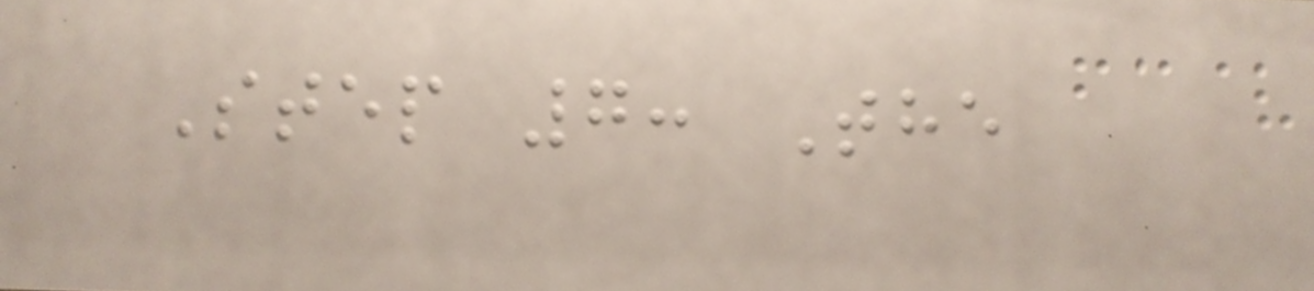Step 7: The
